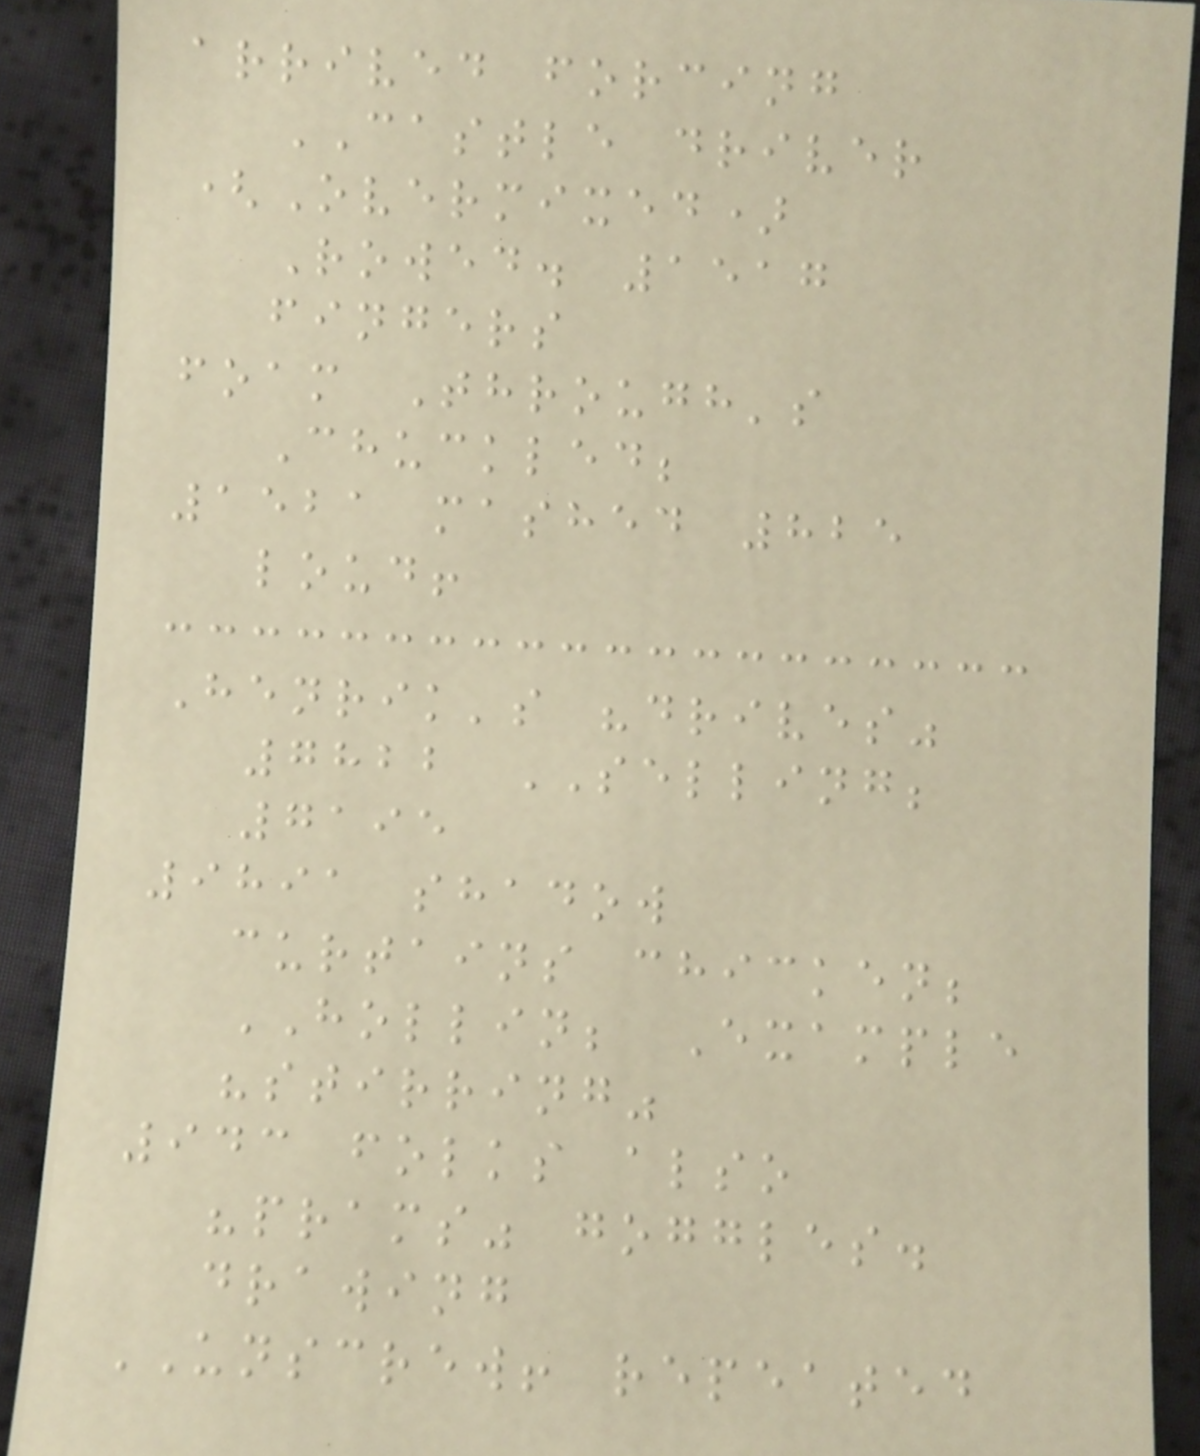arrived forcing
CASTLE driver
(Overmixed)
Rowed. 1517
fingers
foam Through's
Chuckled;
1521 mashed 825
loud!
Henrik's "drives"
7822 SELLING;
7195
9891 shadow
curtains chicken;
HOLLIN; Example
"stirring"
943 folks also
"prams" goggles.
drawing
UNSCREW! repeated
